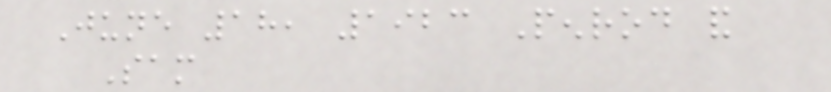June 18, 1923 Penrod and
Sam
